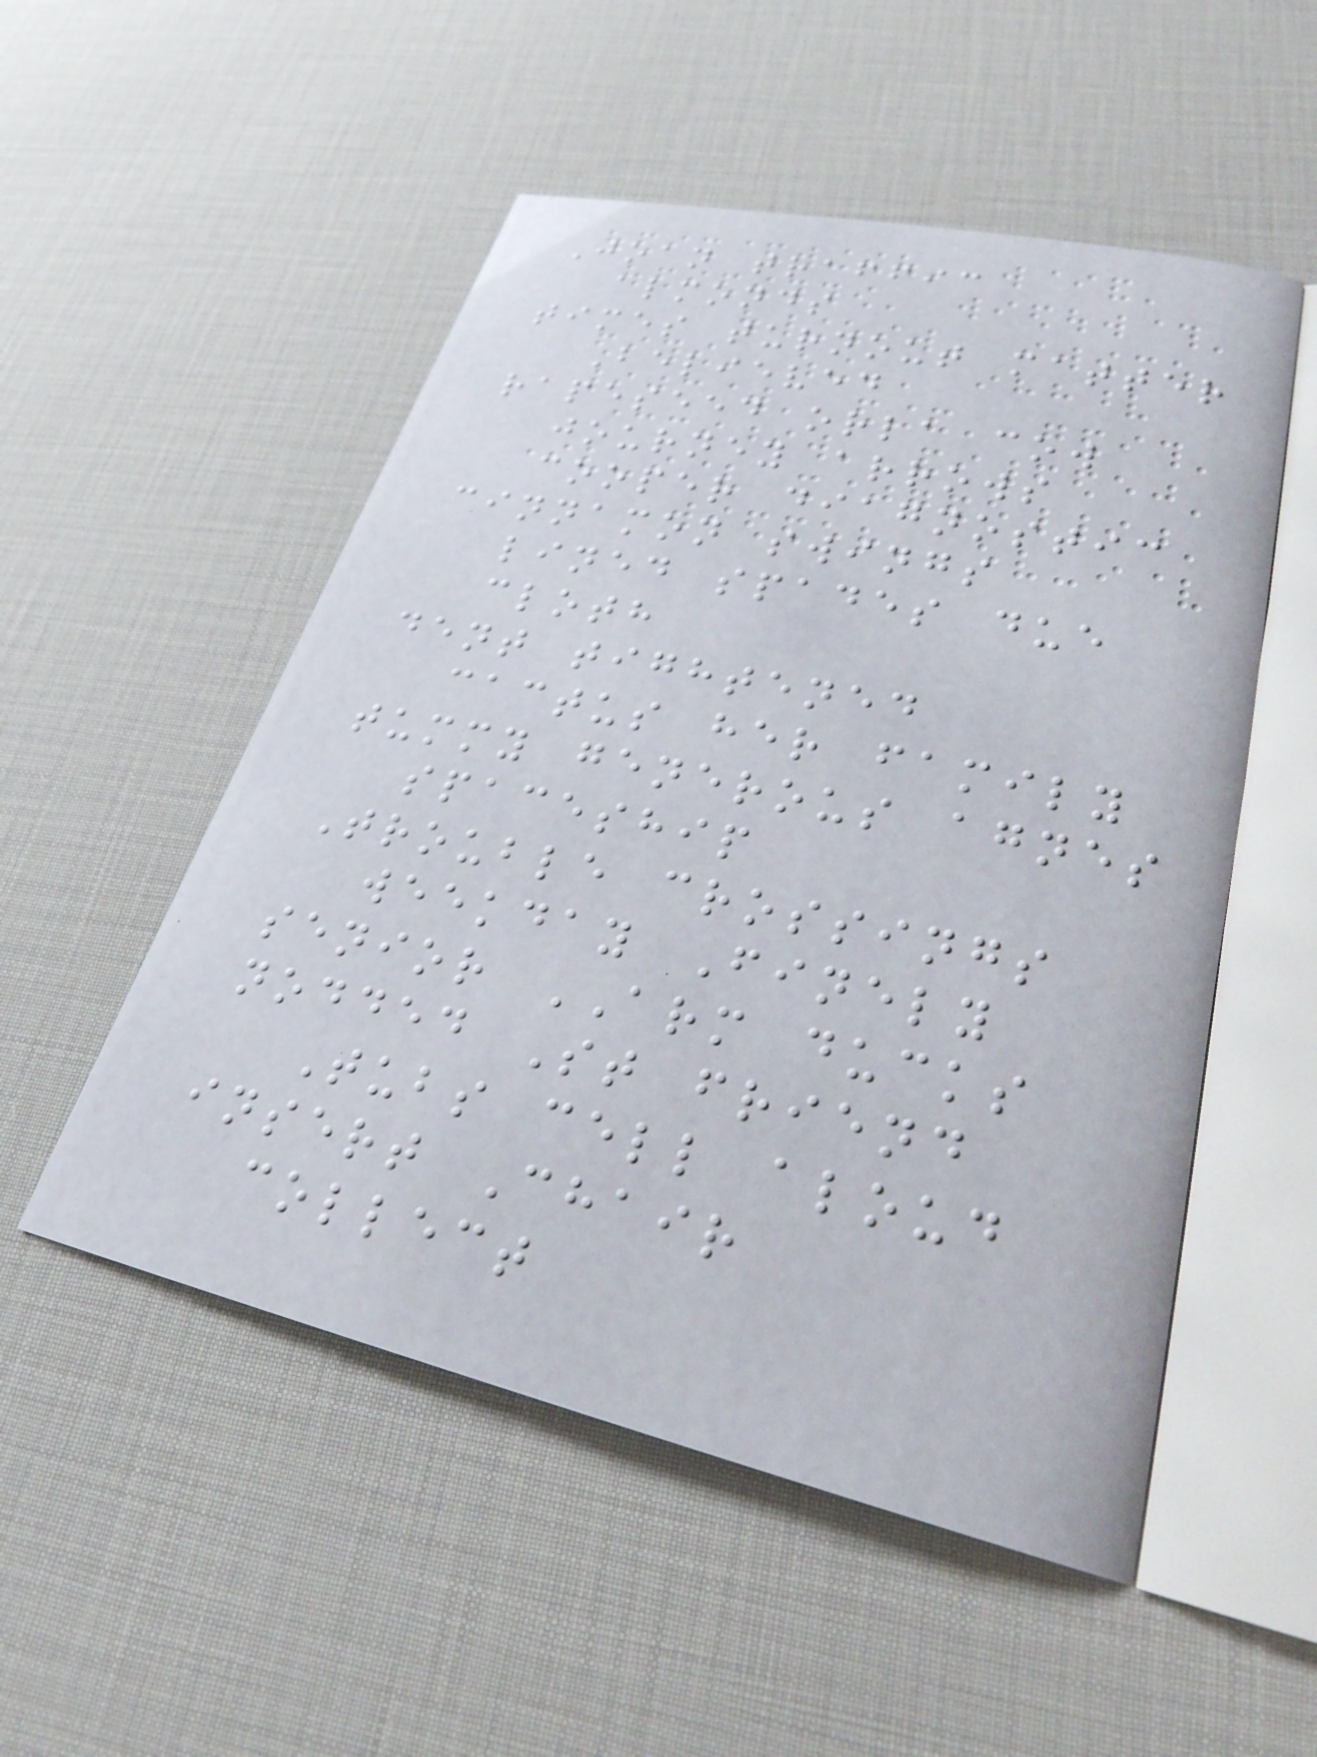Joan traffic
almonds
times turnout matter
Believed
rapeseed orla cow
journey arrows
cooper diagnostic
cinnamon swings
lined spades due
cloth
dent tightened
cactus her family
tummy generous agnes
spaceship
Trouble crossings
weekday Finely
senior ARM ducks
nodded St friend
Tubs cell aloud
insert Chair
collect
